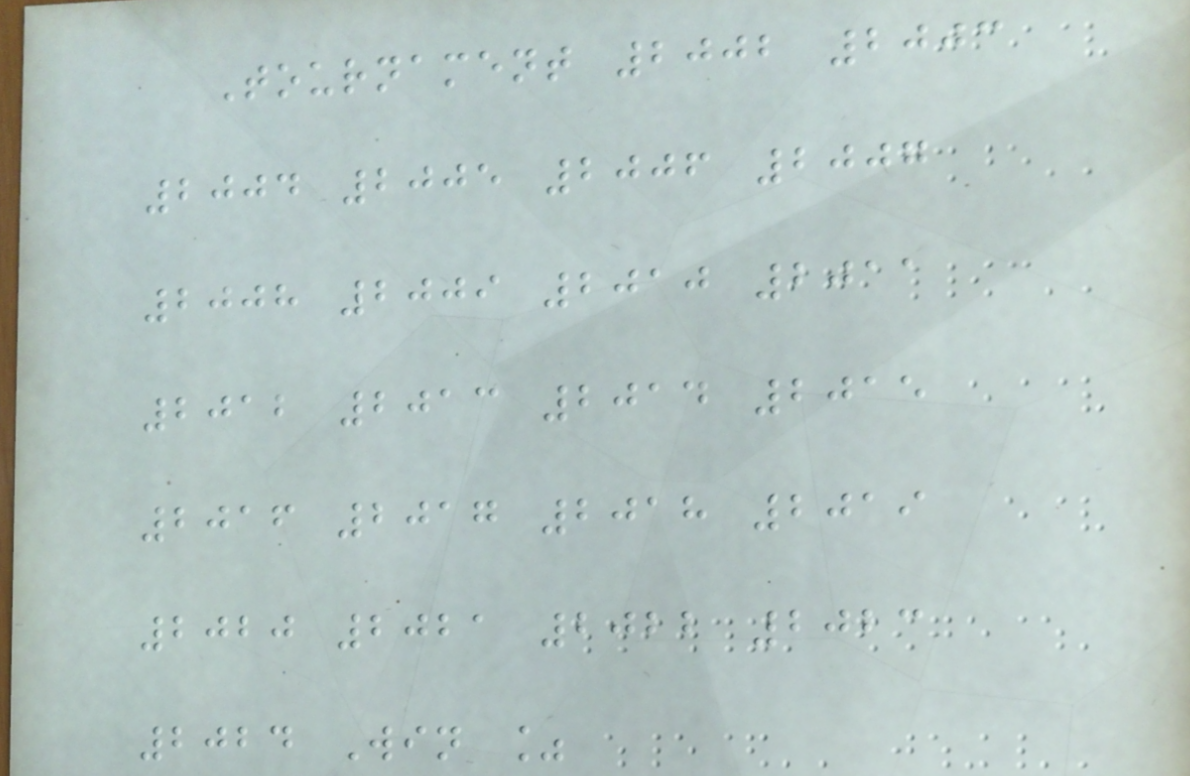Tournament 2002 2003
2004 2005 2006 2007
2008 2009 2010 2011
2012 2013 2014 2015
2016 2017 2018 2019
2020 2021 2022 2023
2024 Win %
